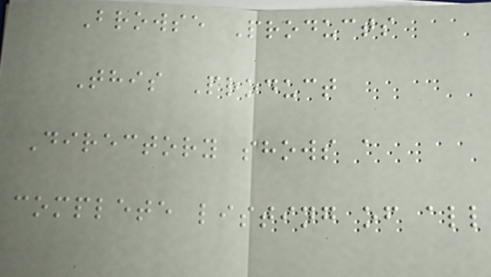Browse Products
This Product
Directory shows a
complete listing of all
